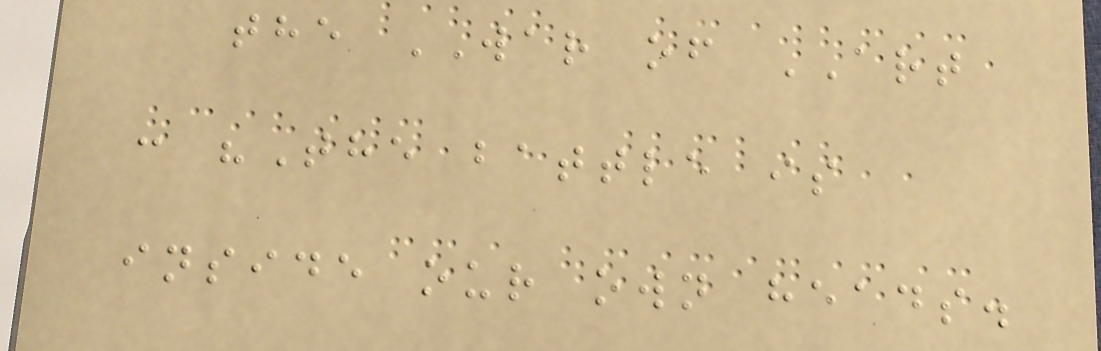the WAR of ART
: "The battle is
inside our own heads.
